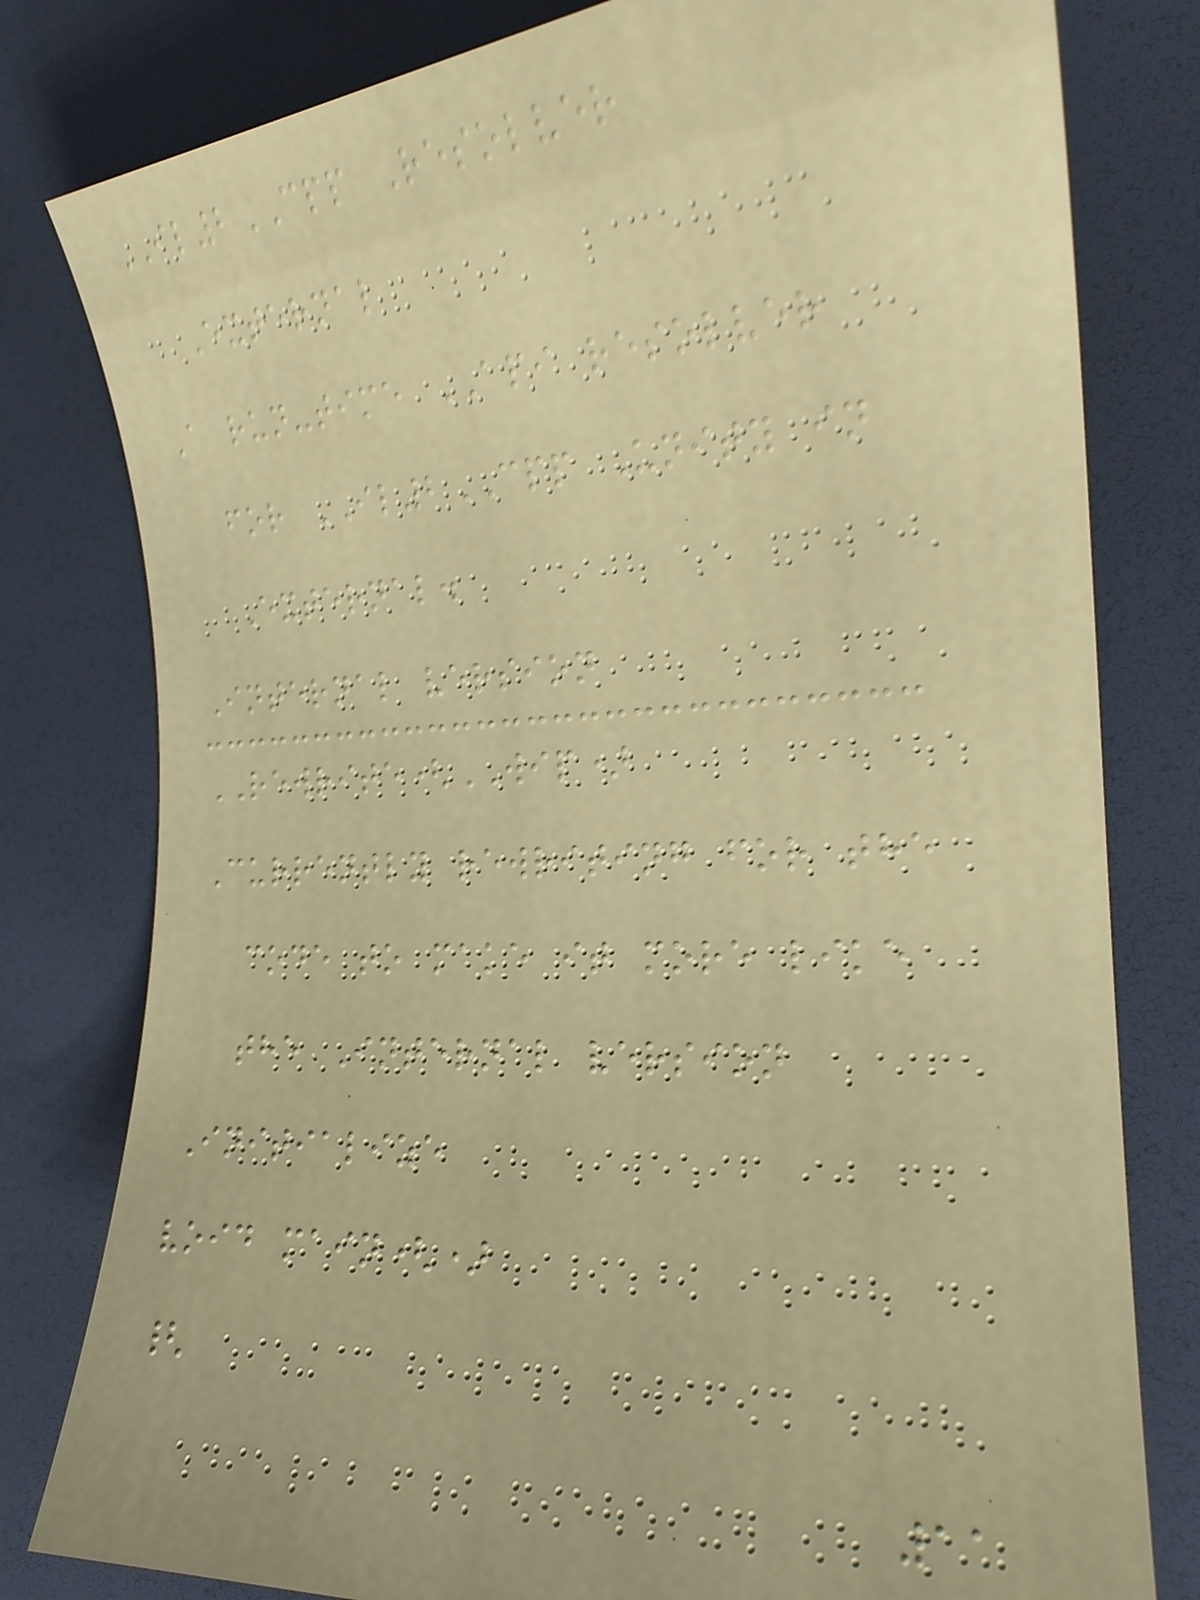IL2CPP Resolver
External
A run-time API resolver
for IL2CPP Unity in
External.
Internal version
REWRITE(WIP)
Currently rewriting for the
code to make it more like
the Internal version
Initialize
void main()
{
11
